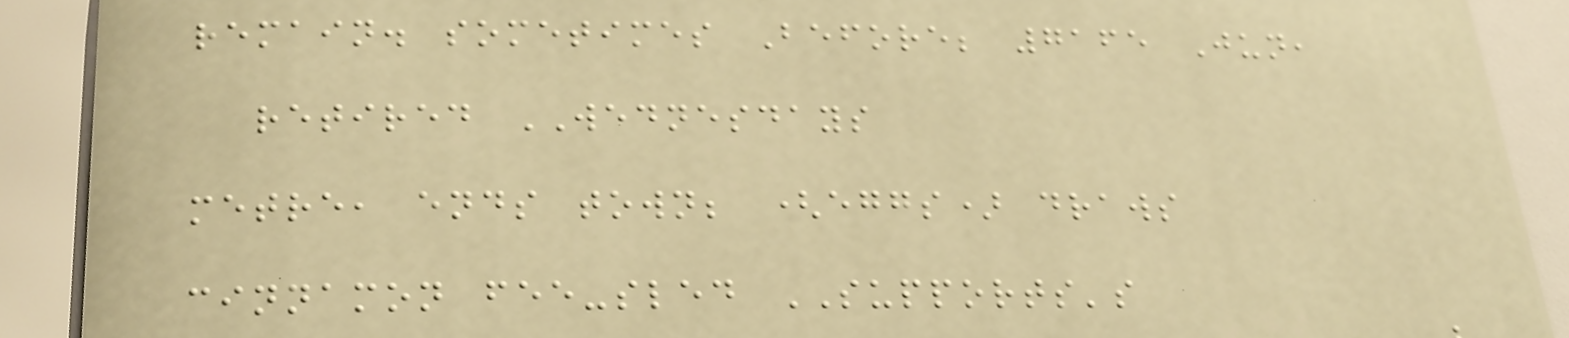remain. sometimes Before; 7165 Jun,
retired WEDNESDAYS
metre, ends town; (eggs) draws
cinnamon fee-sled SUPPORTS's
